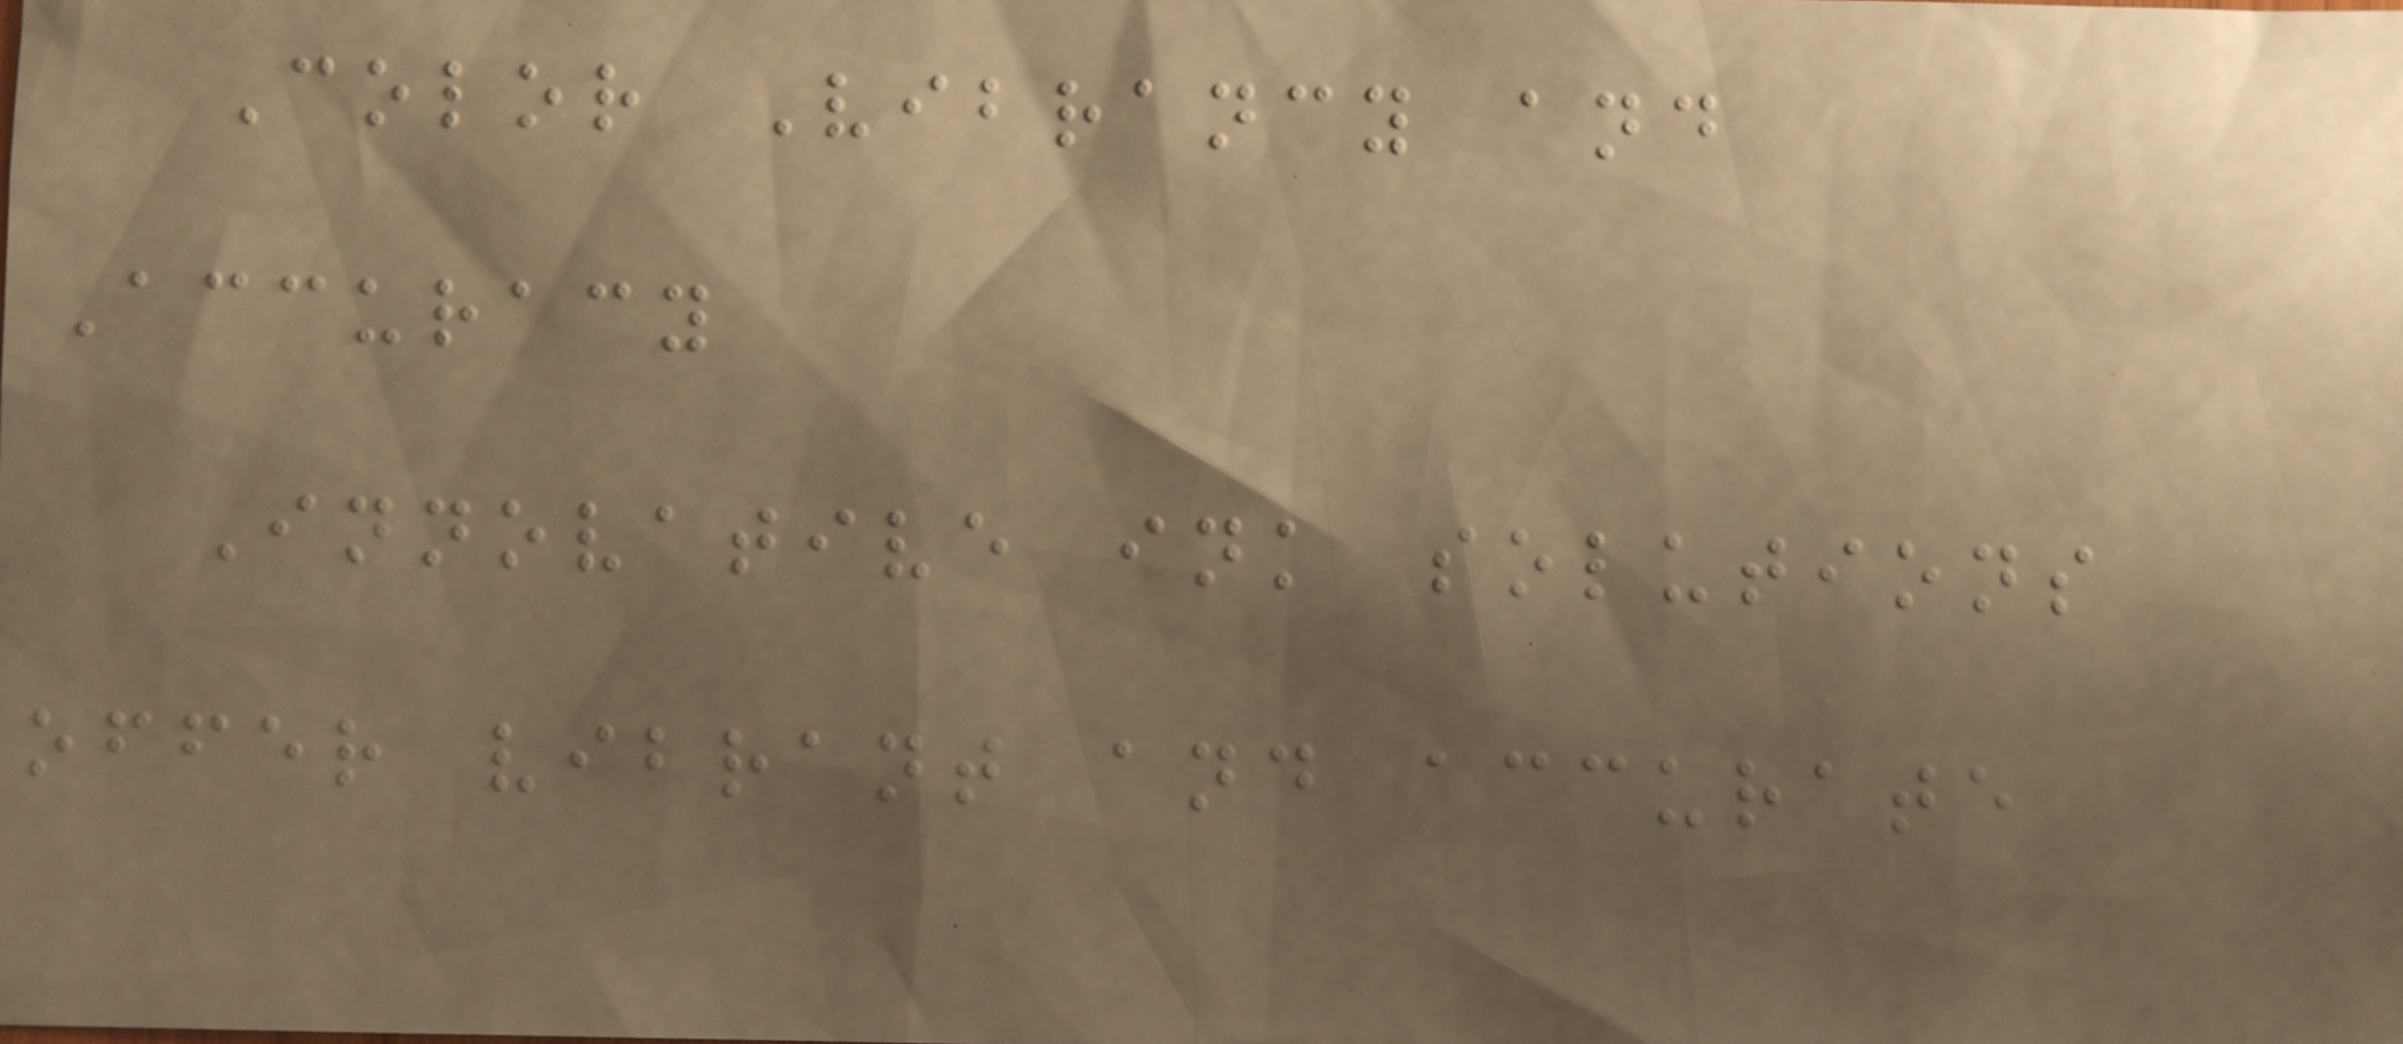Color Vibrancy and
Accuracy
Innovative ink solutions
offer vibrant and accurate
